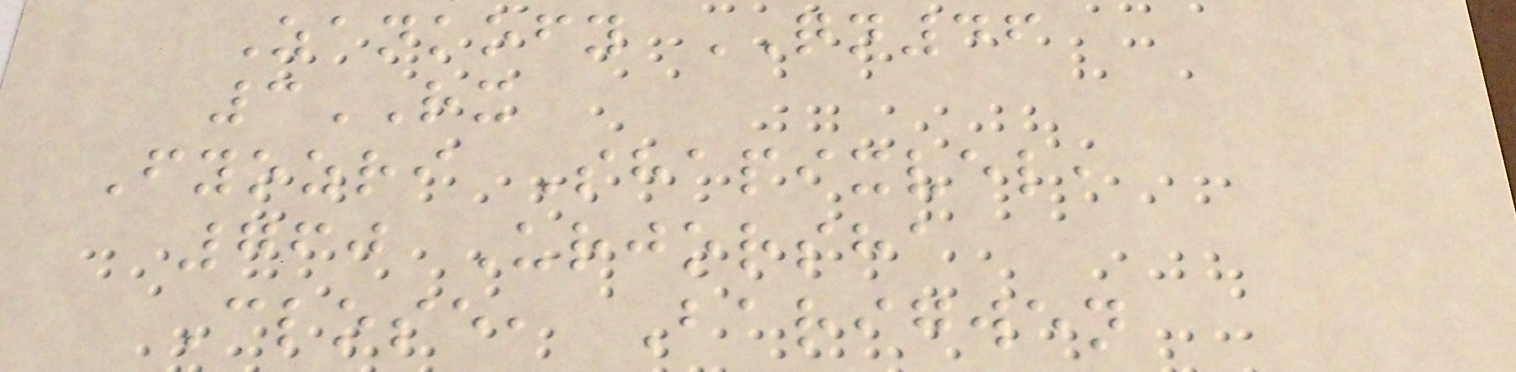Zankofy QN46
3RX
Fyozri Shapixvel,
760 Urjorsha
Close, Barigwen
